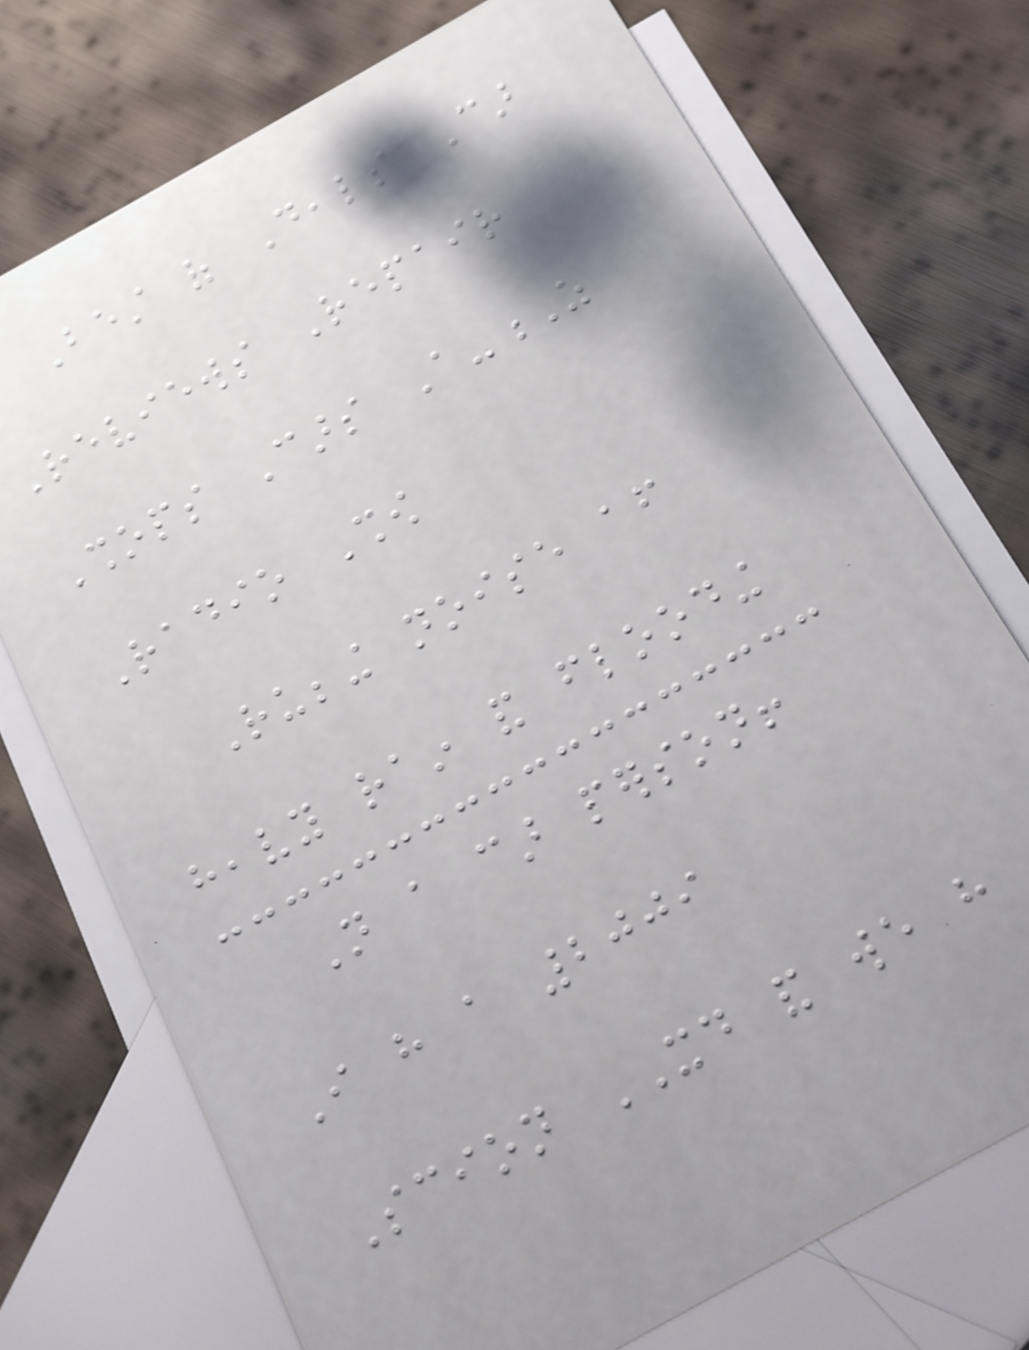Best of Deals Car
Reviews Repair
Shops Cars A-Z
Radio Show
Rubbing noise after
heavy rain and flooding
Not a car person!
I have a 2009
Scion XD and we have
